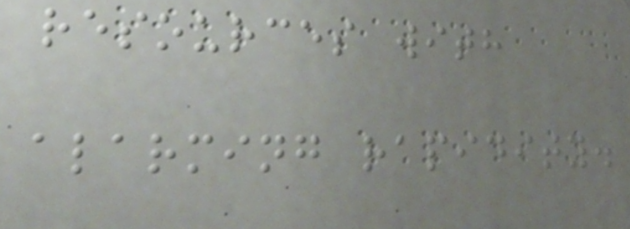resources with
alarming rapidity.
